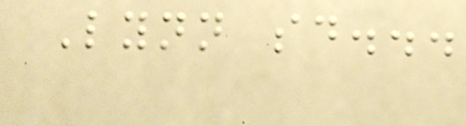Lynn said...
